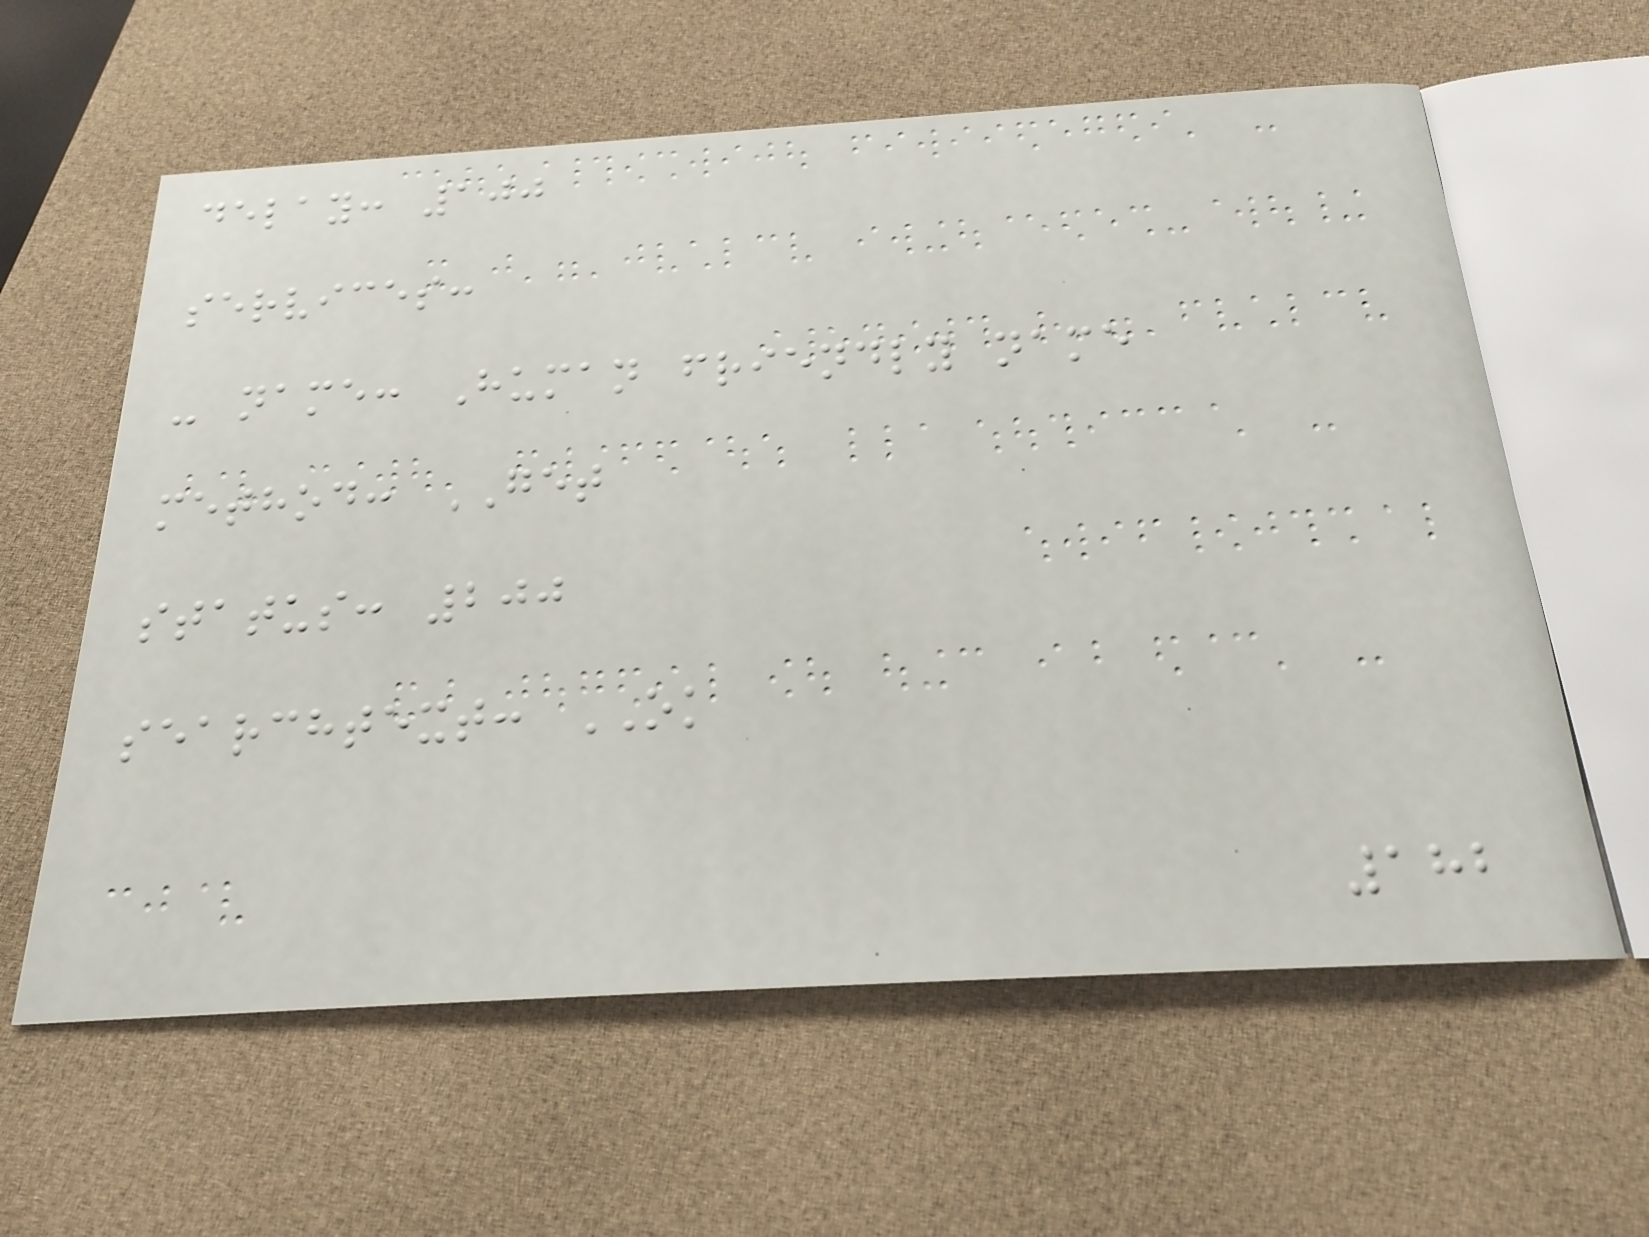delay: 100
services:
- name: Human friendly name
method: GET
status: 200
searchtext: OK
182
